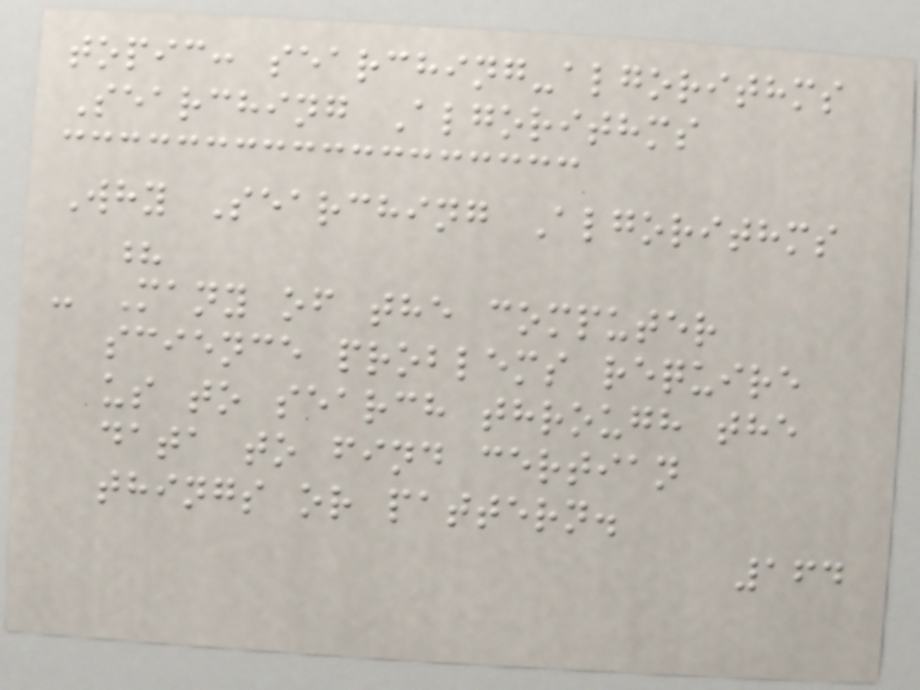topic: searching-algorithms
Searching Algorithms
Why Searching Algorithms
?
- Many of the computer
science problems require
us to search through the
data to find certian
things or pattern.
164
